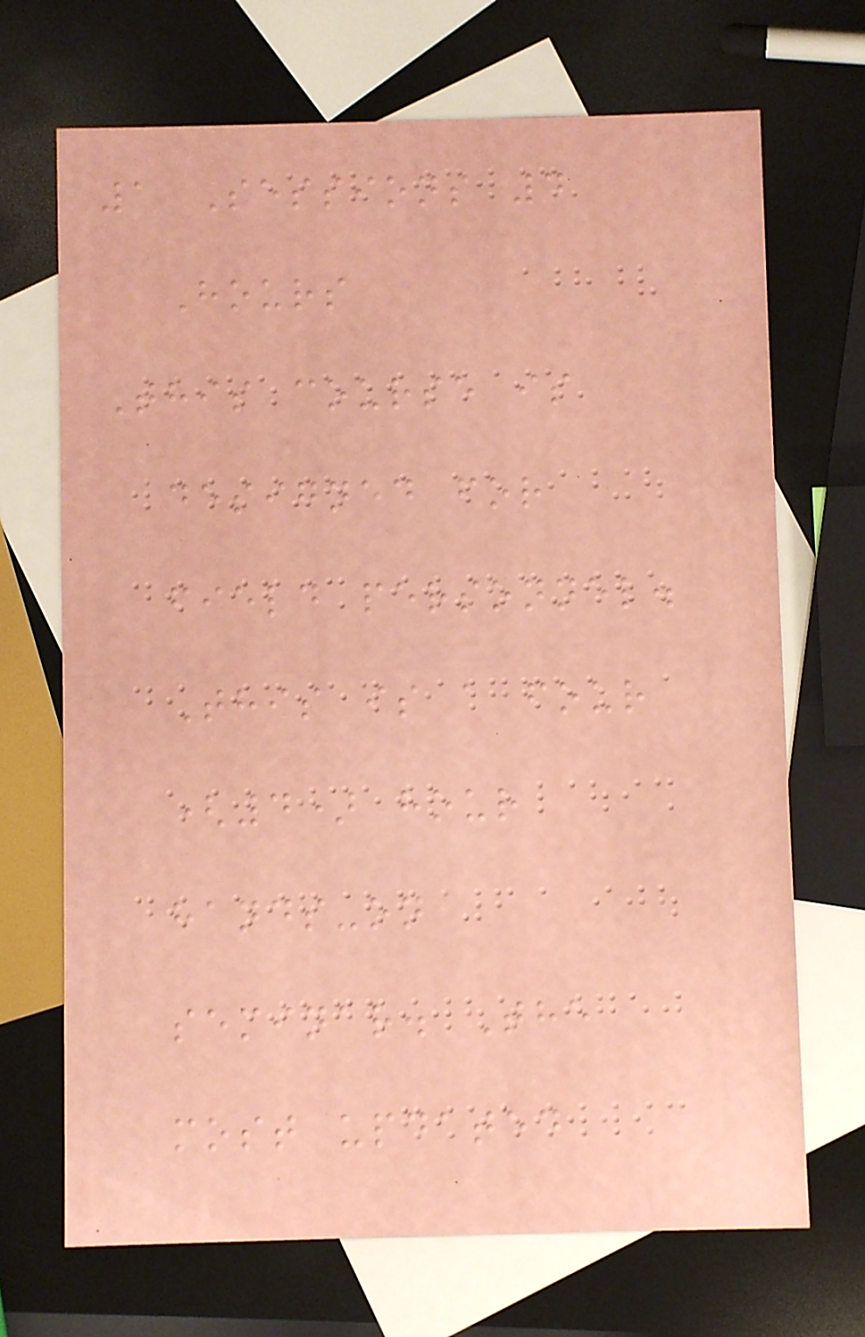1 Sessions 4
Hours
This course is
designed for
field personnel.
This is a four
(4) hour
hands-on
seminar. The
most updated
